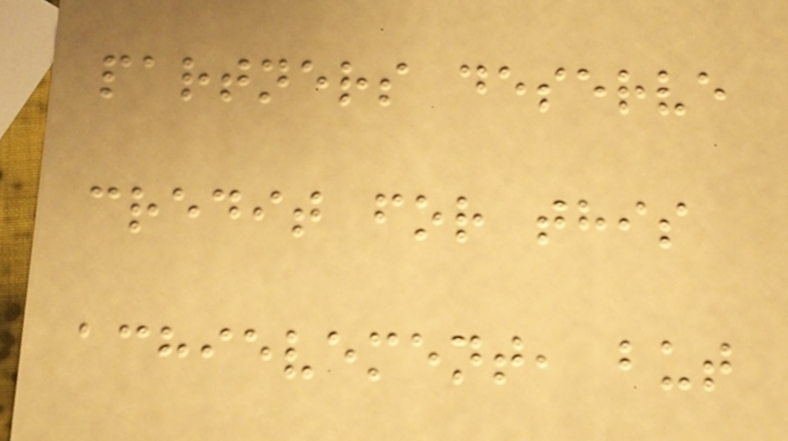partners deserve
credit for this
achievement, but
